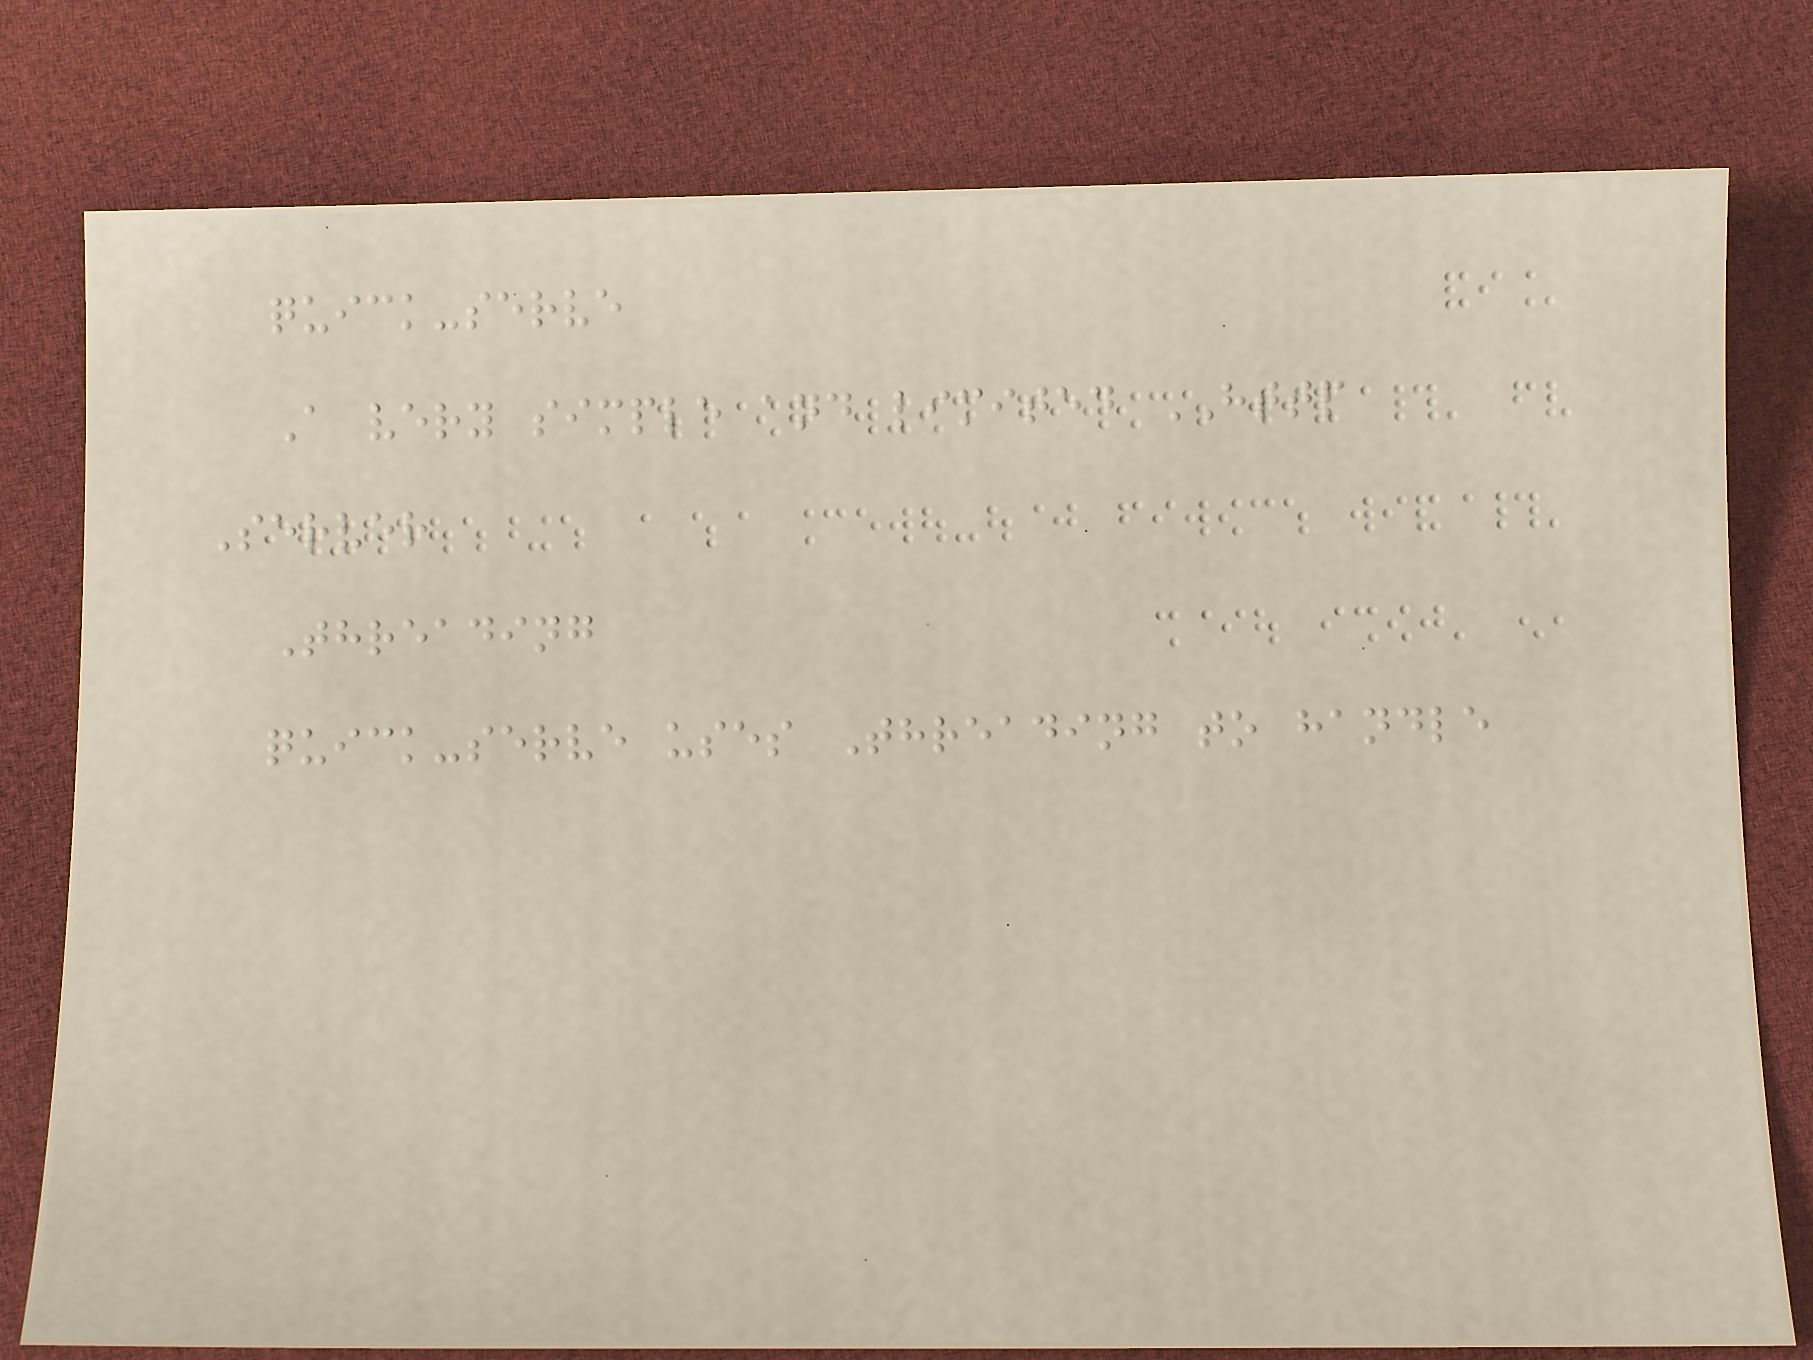quick-serve
A very simple and limited HTTP
Server
Threading
quick-serve uses Threading to handle
